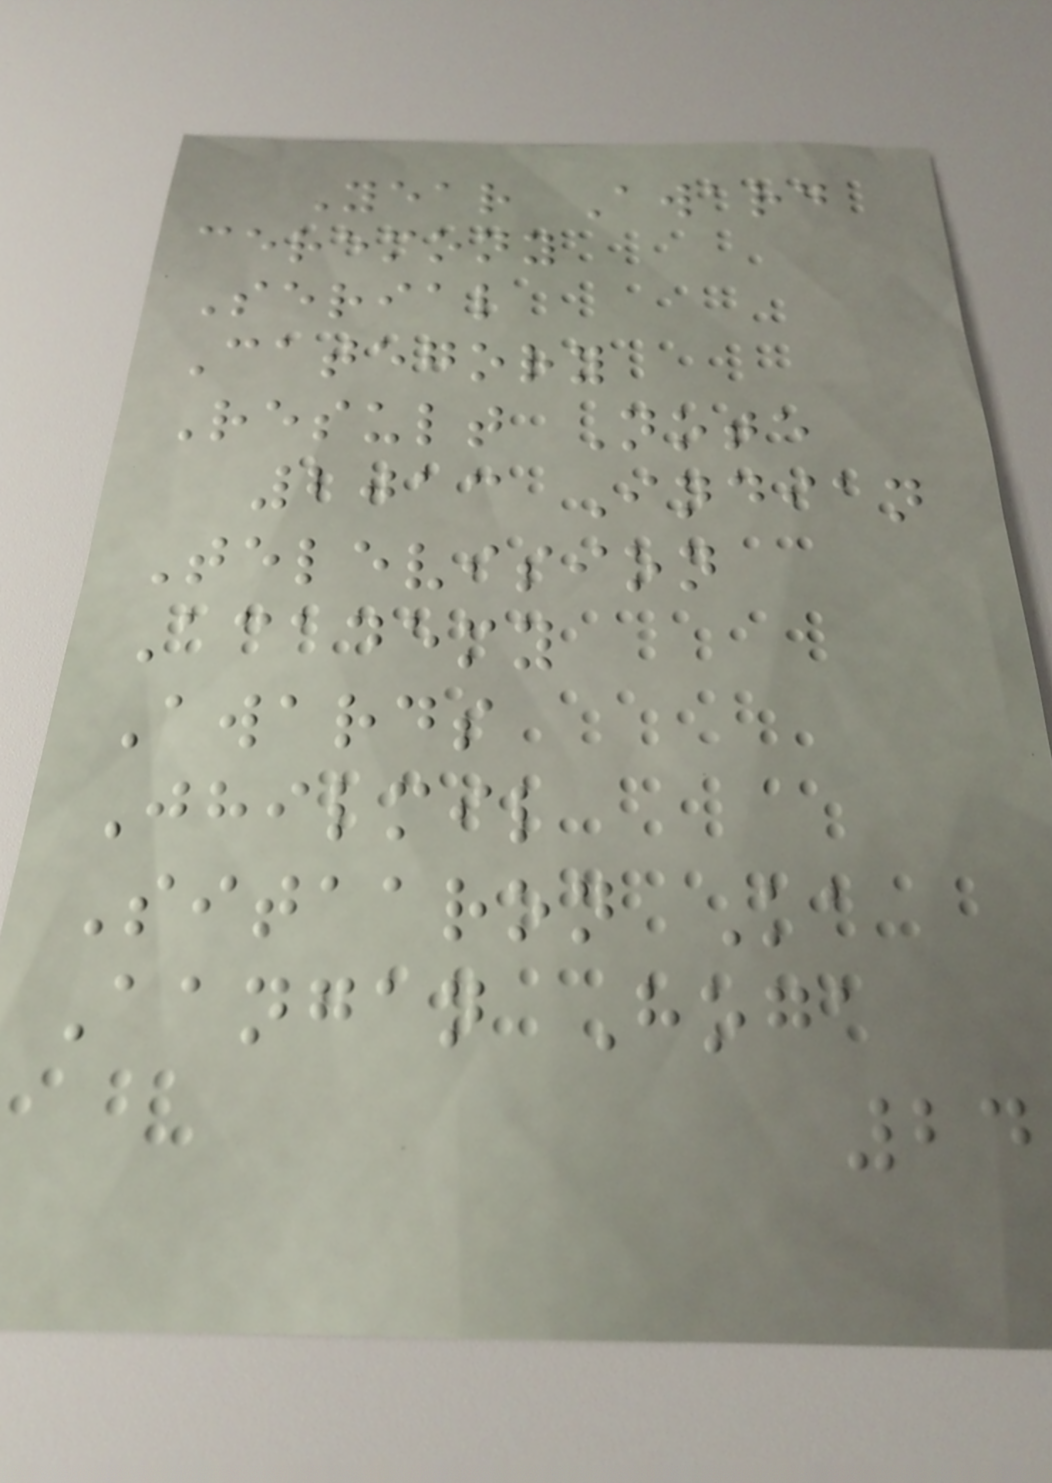Year Award
ceremony
Serial
Category
Result Note
2013 Indian
Television
Academy
Awards
Jhilmil
Sitaaron Ka
Aangan Hoga
24
